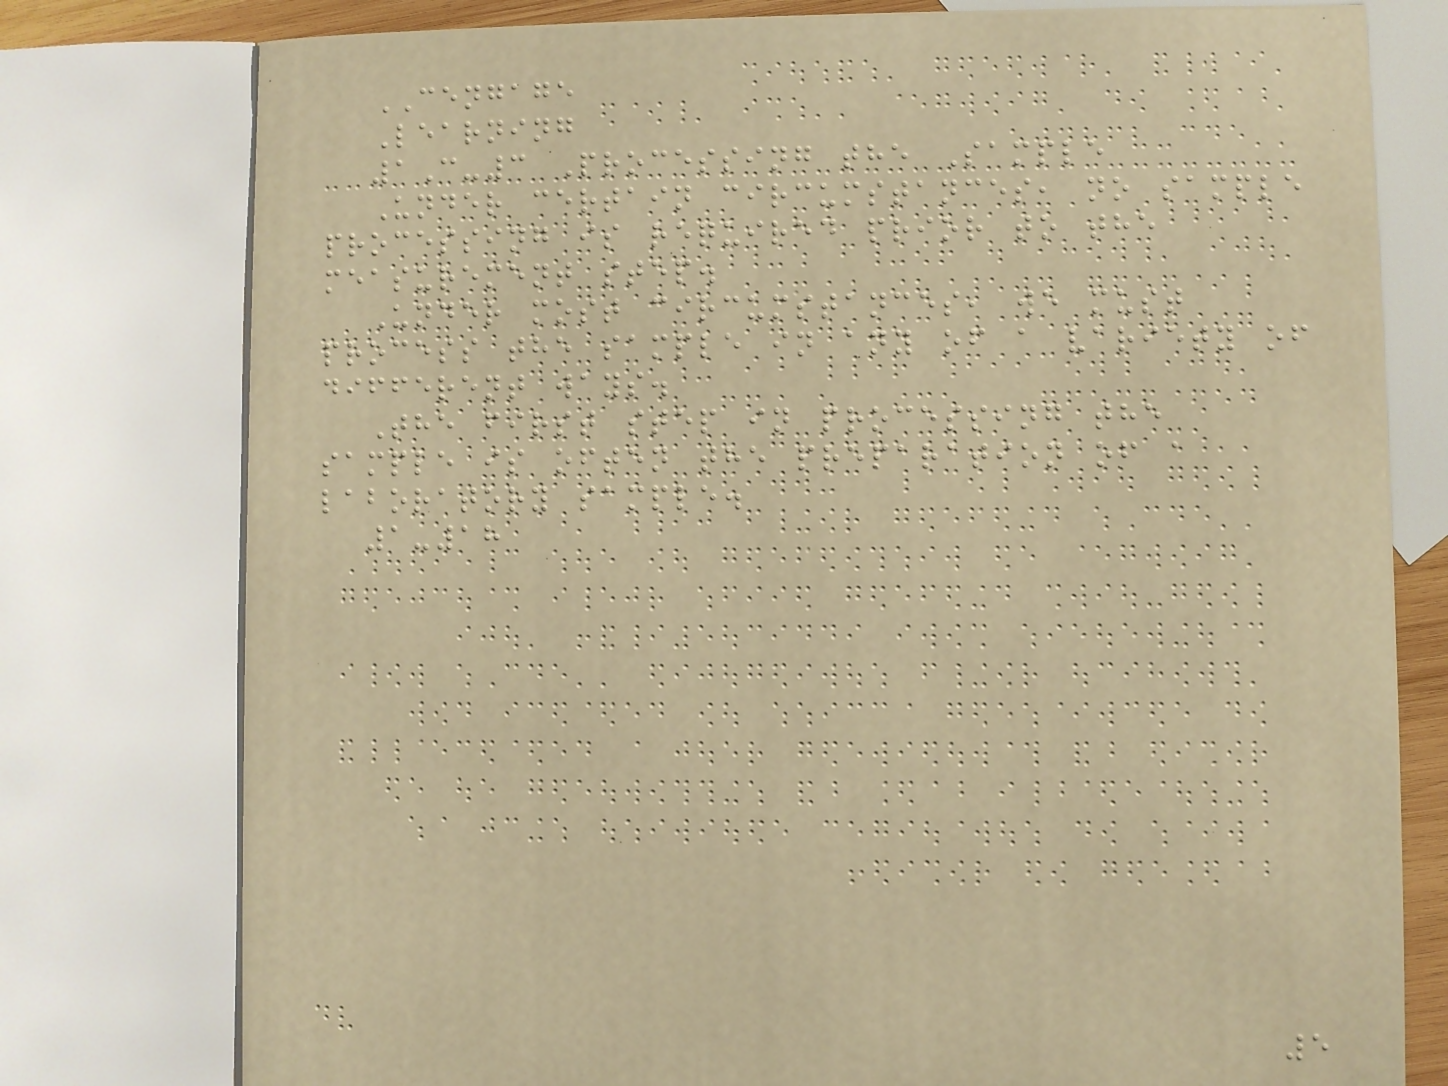CENGAGE
Learning
1C-3 Processing the Sample
Under certain circumstances, no sample
processing is required prior to the
measurement step.
Under most circumstances, we must
process the sample in any of a variety of
different ways.
The first step in processing the
sample is often the preparation of a
laboratory sample.
1-18
5
